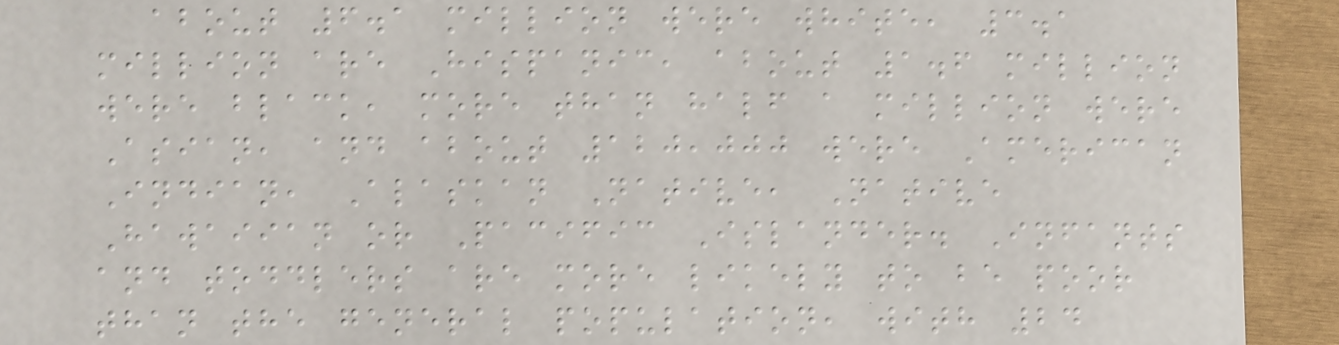about 6.1 million were white, 3.1
million are Hispanic, about 1.6 million
were black, more than half a million were
Asian, and about 120,000 were American
Indian, Alaskan Native, Native
Hawaiian or Pacific Islander. Infants
and toddlers are more likely to be poor
than the general population, with 24
